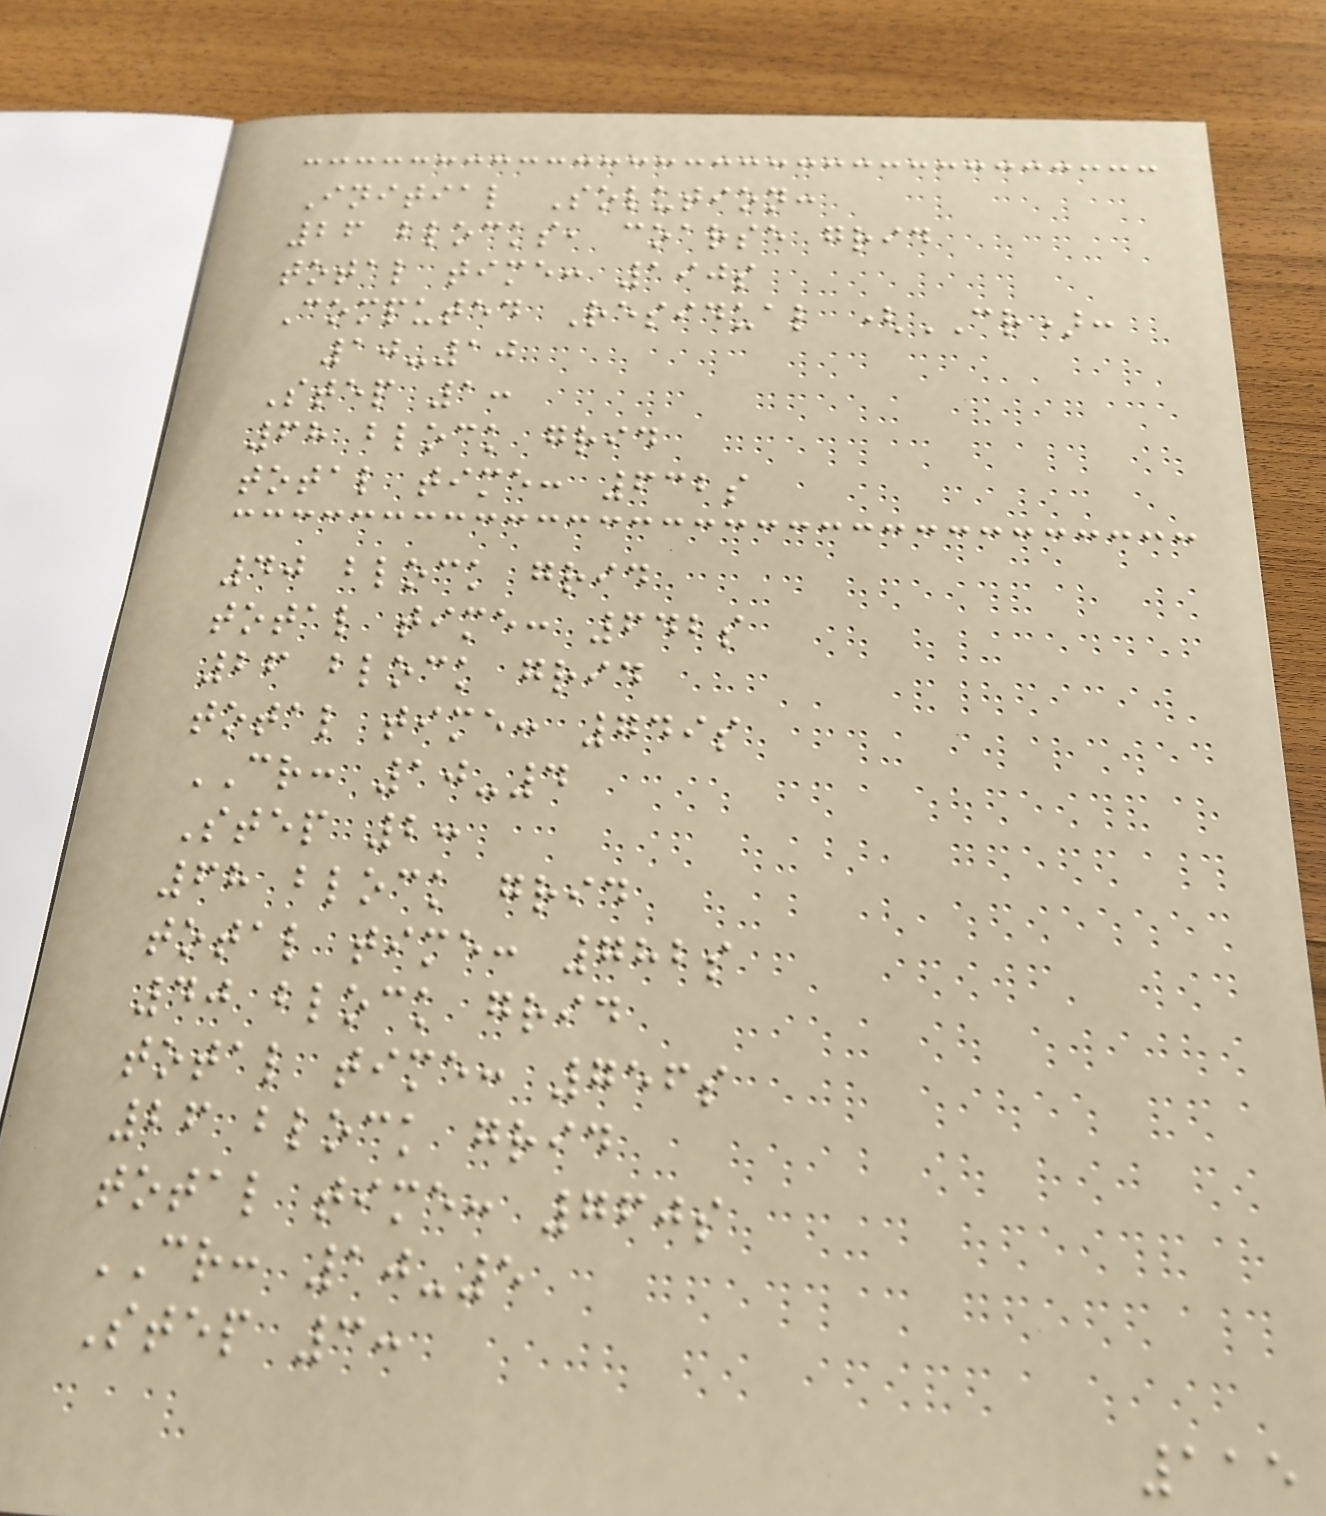Initial Solution:
26 blocks, coarse grid
total time: 190s
Computed Residual (CR):
10-10
Step 1:
68 block grid
total time: 632s
40 block grid
total time: 642s
26 block grid
total time: 749s
CR: 10-4
Step 2:
68 block grid
total time: 782s
40 block grid
total time: 756s
26 block grid
total time: 760s
CR: 10-5
Step 3:
115
